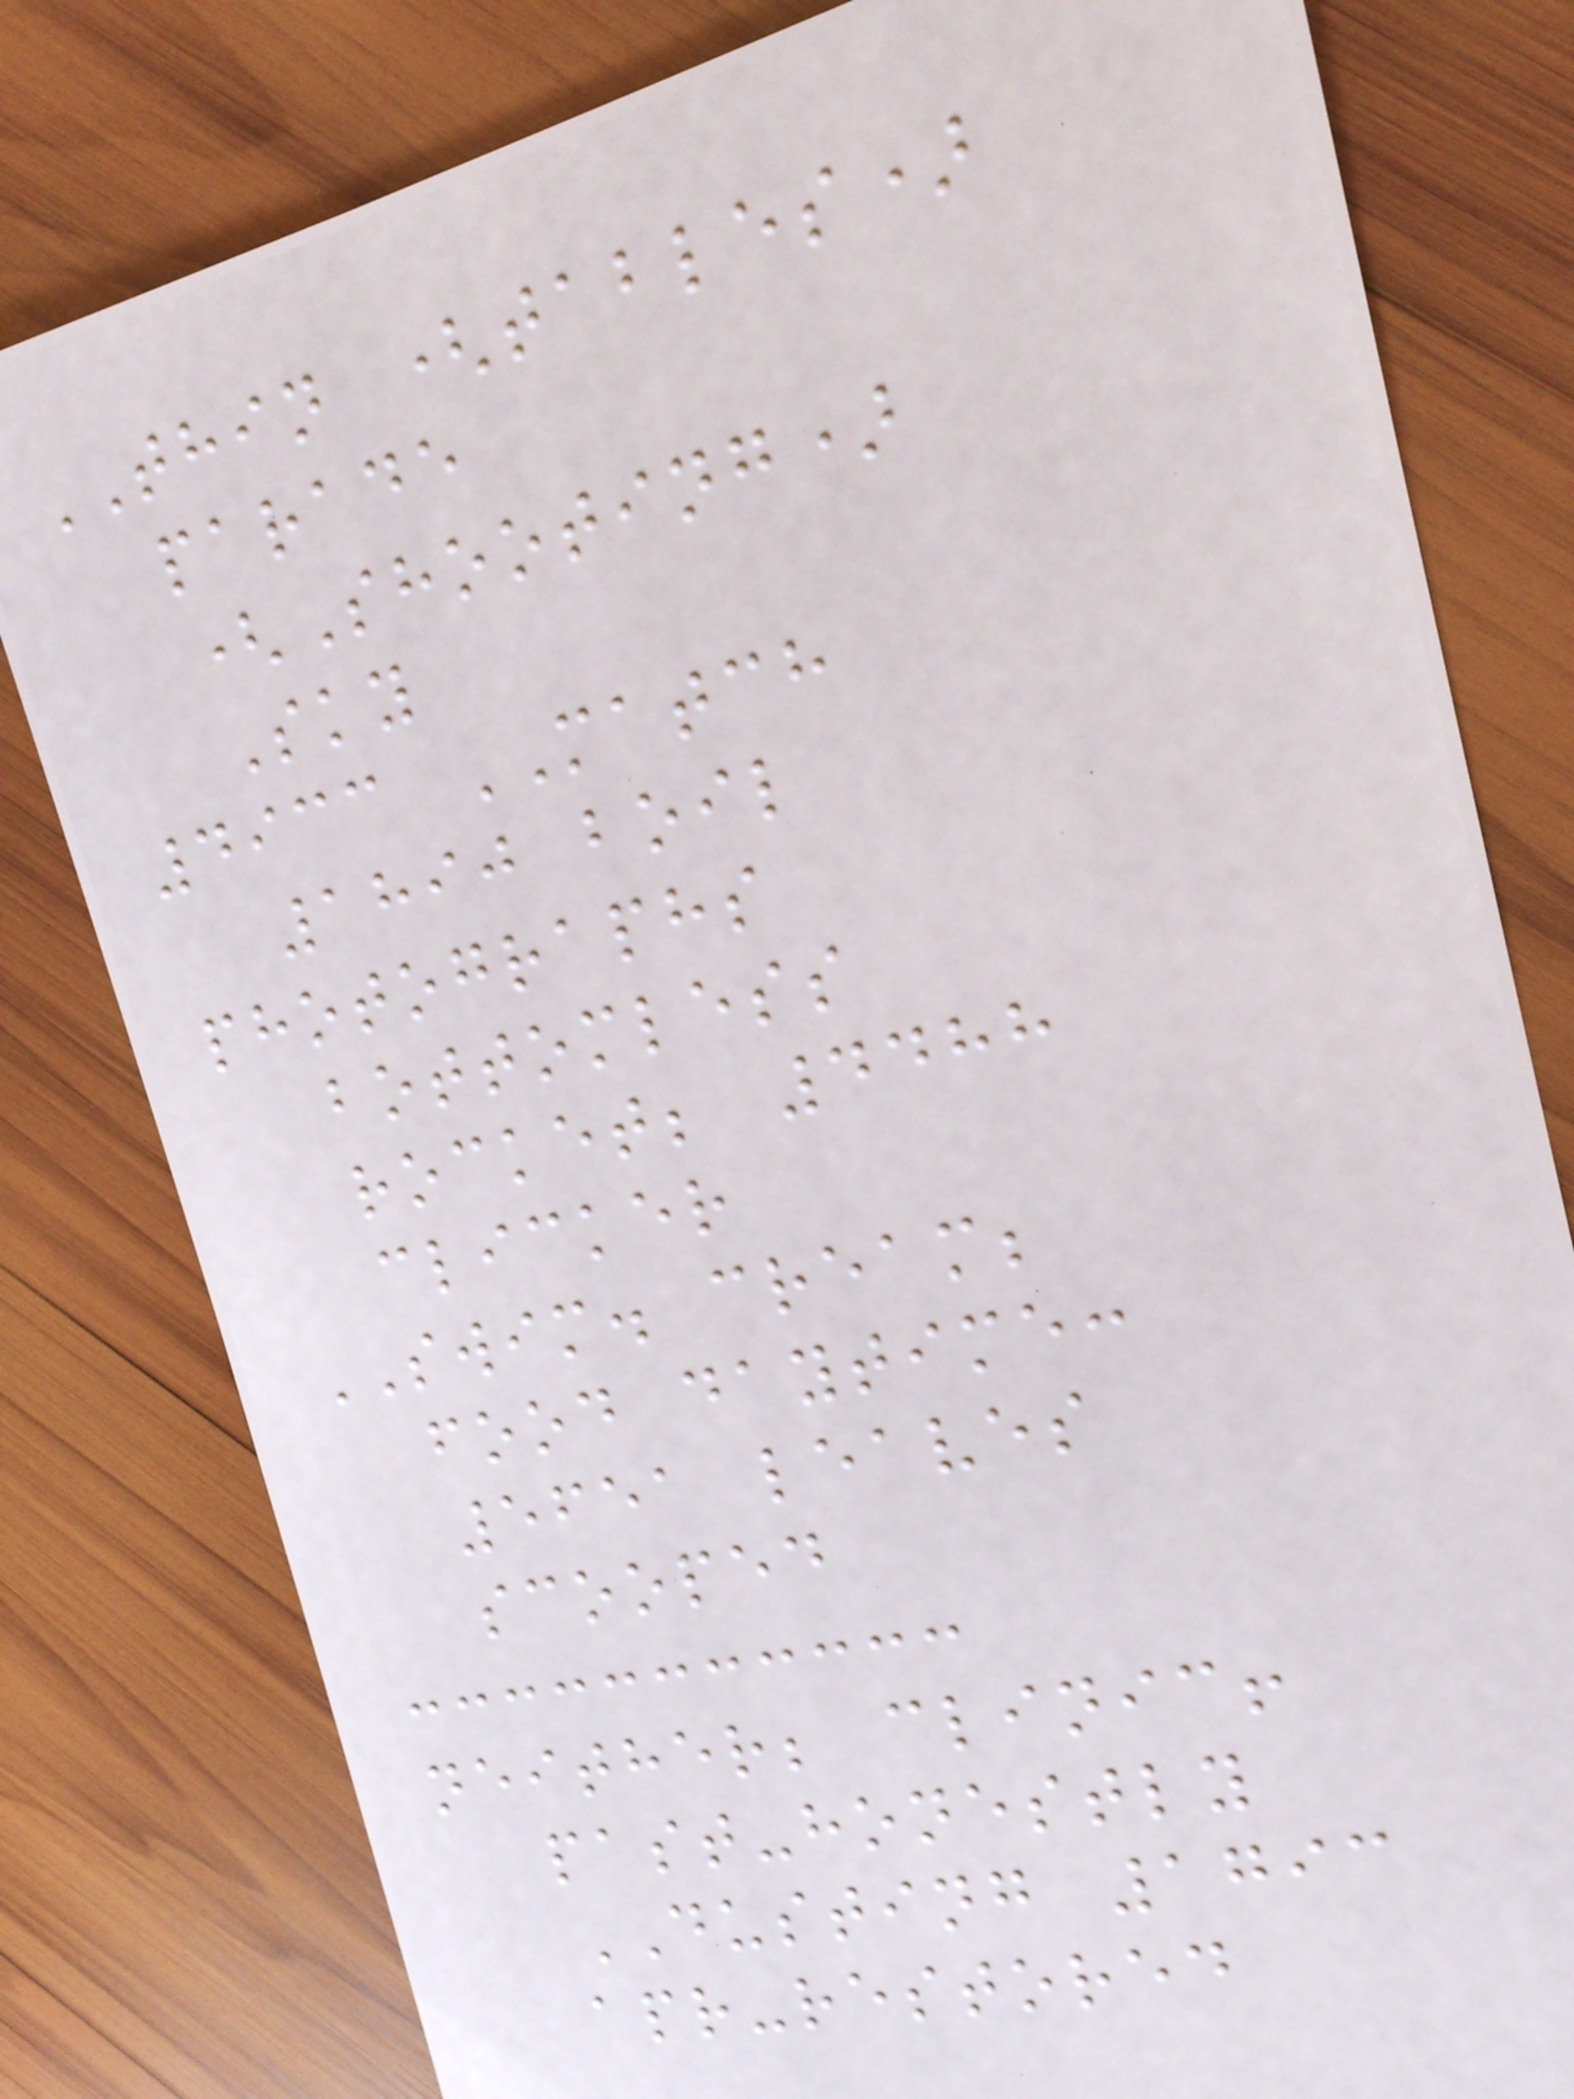THIN (tables)
parade
(Shooting)
Sky
4933 MATCH
1890 boil
photographs
bottomless
rocket; 4488
clicker
SWIM. cream;
food daytime:
5651 leaves
scooped
neither; clinic!
past-honestly
DUSTING 1793
apr-restored
